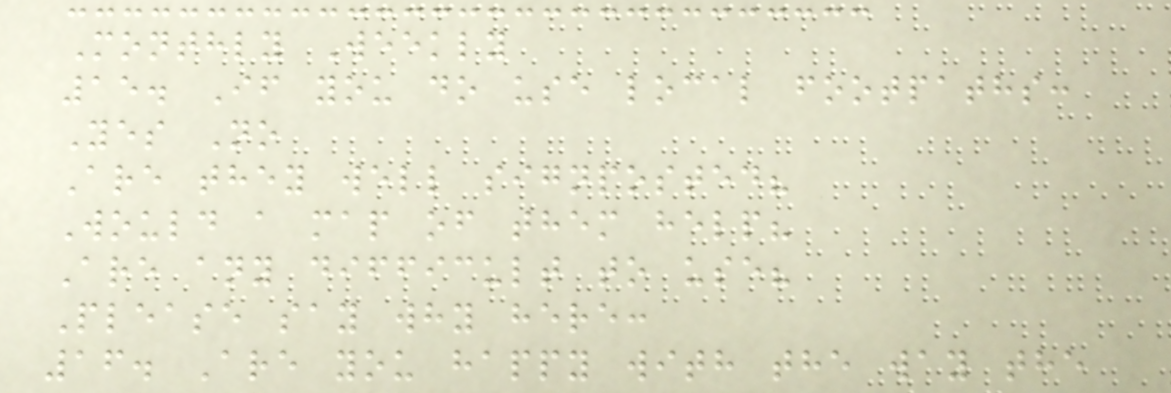Monthly Weekly
15. If you do use local footpaths:
Yes No
Are they well signposted?
Would a map of them help?
Are any difficult to use?
Please say why here:
16. Are you happy with the way the
